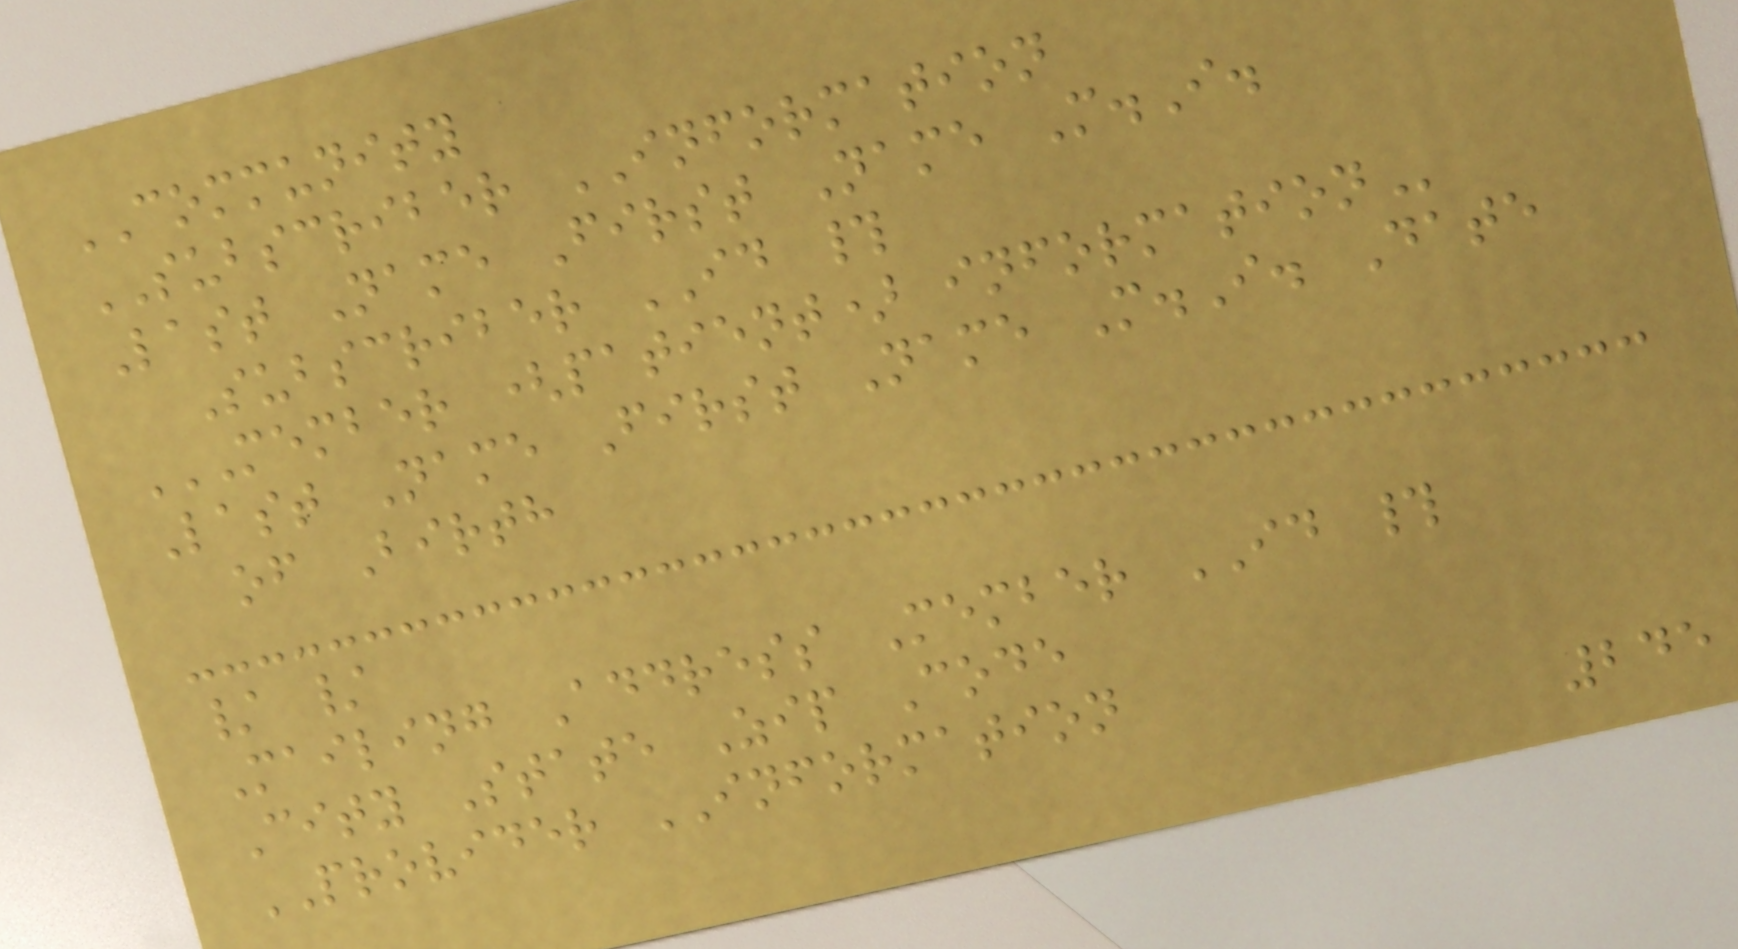COMMUNITY
SUBSCRIBER INFORMATION
Last Name First Name M.I.
Subscriber ID #
MEMBER (PATIENT) INFORMATION
Last Name First Name M.I. Date
of Birth
/ /
Mailing Address Member ID #
City State Zip Code
PROVIDER INFORMATION
245
